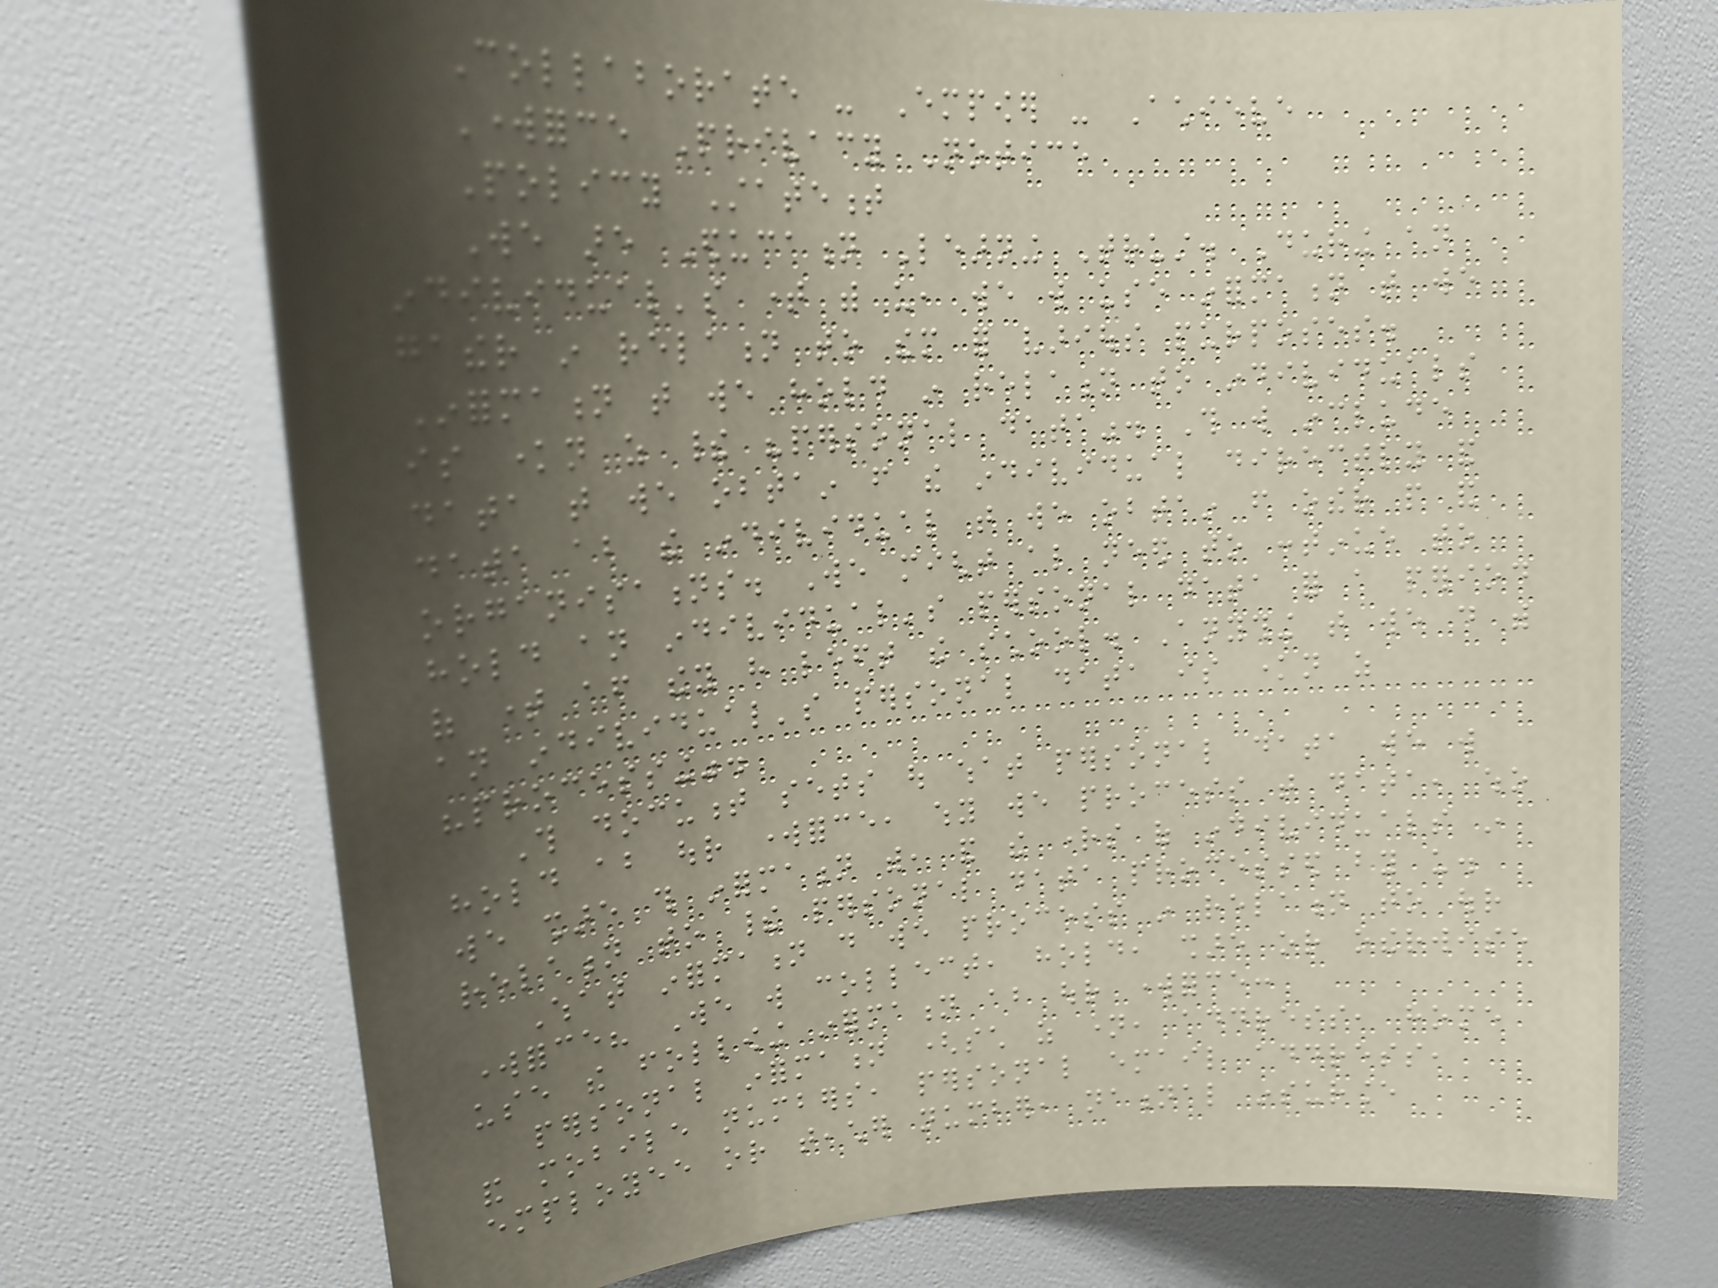Collaborate - Empower - Achieve
Workforce Privacy Notice
Policy Statement
We are Education Learning Trust. During an
individual's time with us, we will use information that we
gather in relation to them for various purposes.
Information that we hold in relation to individuals
is known as their "personal data". This will include
data that we obtain from the individual directly and
data about the individual that we obtain from other people and
organisations. We might also need to continue to
hold an individual's personal data for a period
of time after they have left the school. Anything that we do with
an individual's personal data is known as
"processing".
This document sets out what personal data we will
hold about our workforce, why we process that data, who
we share this information with, and the rights of individuals in
relation to their personal data processed by us.
What information do we process in relation to our
workforce? We will collect, hold, share or otherwise
use the following information about our workforce:
personal information (such as name, address, home
and mobile numbers, personal email address,
employee or teacher number, national insurance
